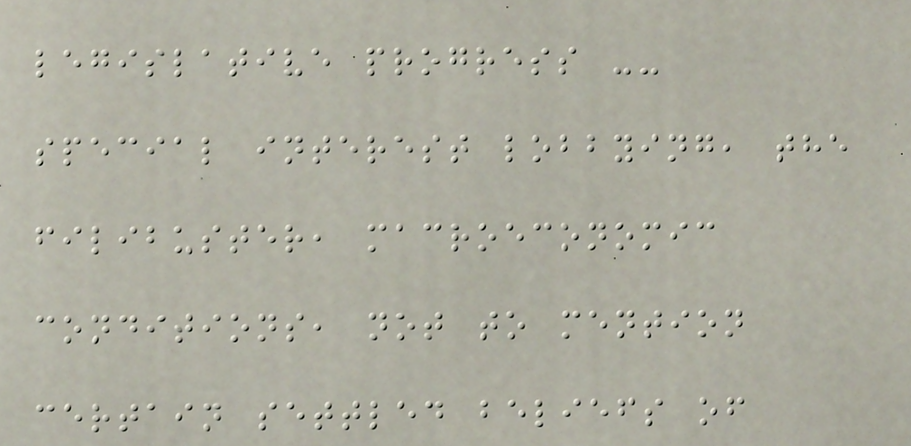legislative progress --
special interest lobbying, the
filibuster, macroeconomic
conditions, not to mention
certain settled beliefs of
